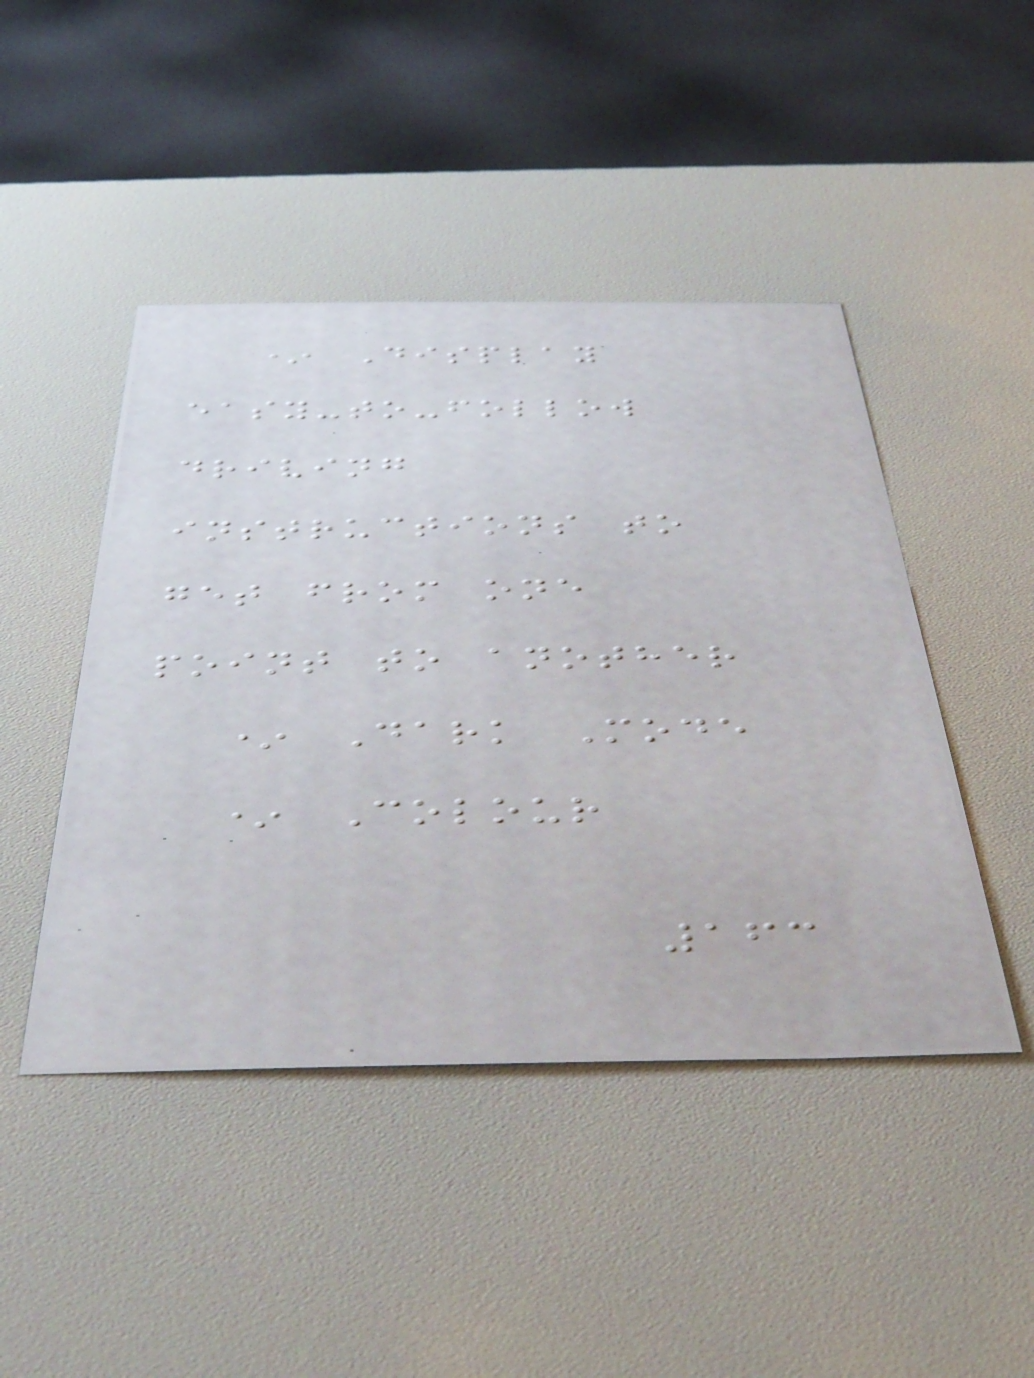* Display
easy-to-follow
driving
instructions to
get from one
point to another
* Dark Mode
* Colour
163
